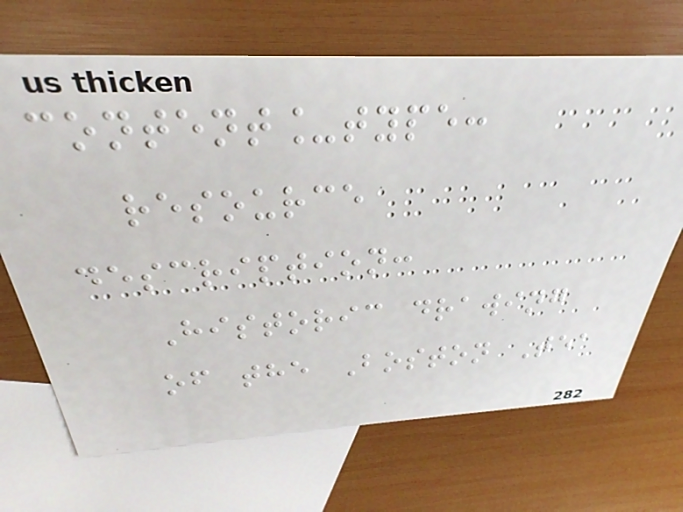content_type:
resource
description:
Historic drawing
of the Boston Tea
